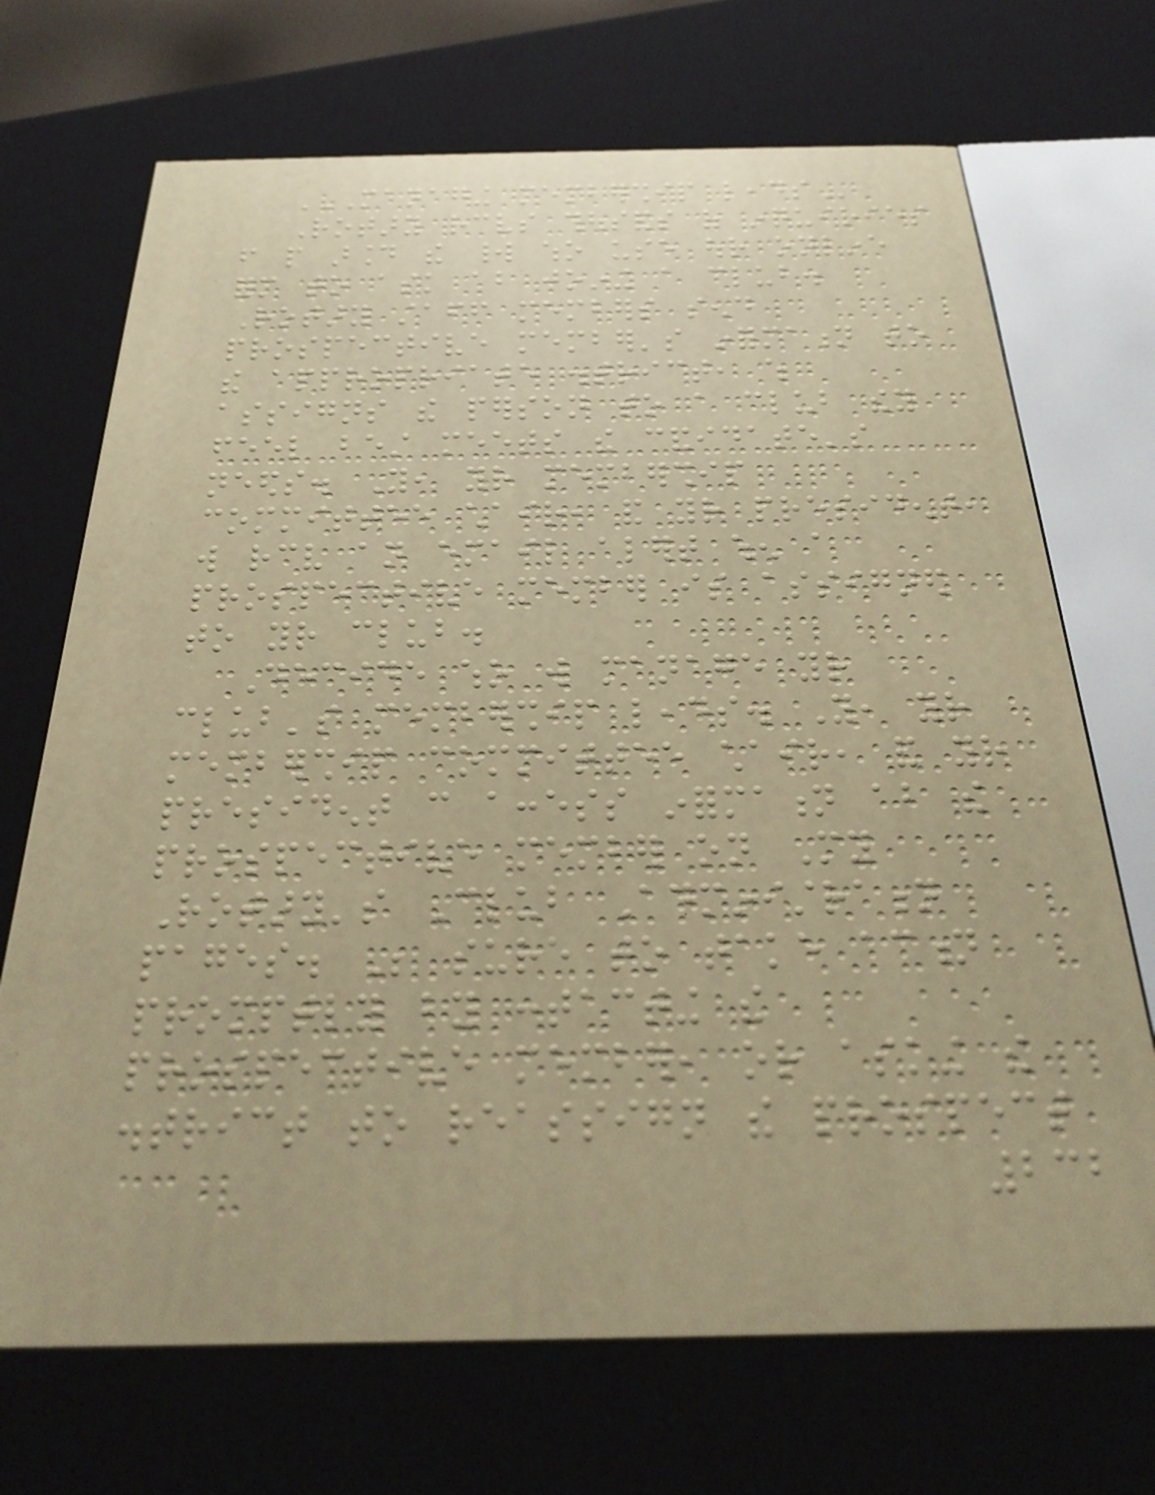MANAGING MEMBERSHIP LEADS
Rotary receives thousands of inquiries
from people around the world who use our online
form to ask about joining a club.
Rotary staff members send
prospective member's information to
the appropriate district, which
assigns the person to a club they
feel best meets the candidate's
needs. You, your membership
committee chair, and your president,
will receive an email alert when a
prospective member is assigned
to your club.
Decide who will manage your
club's membership leads. You, your
membership committee chair, and your
president can access information about the
prospective member on My
Rotary's Club Administration
pages. Be sure to take action
promptly by contacting the
prospective member, or asking the
district to reassign the prospect
232
